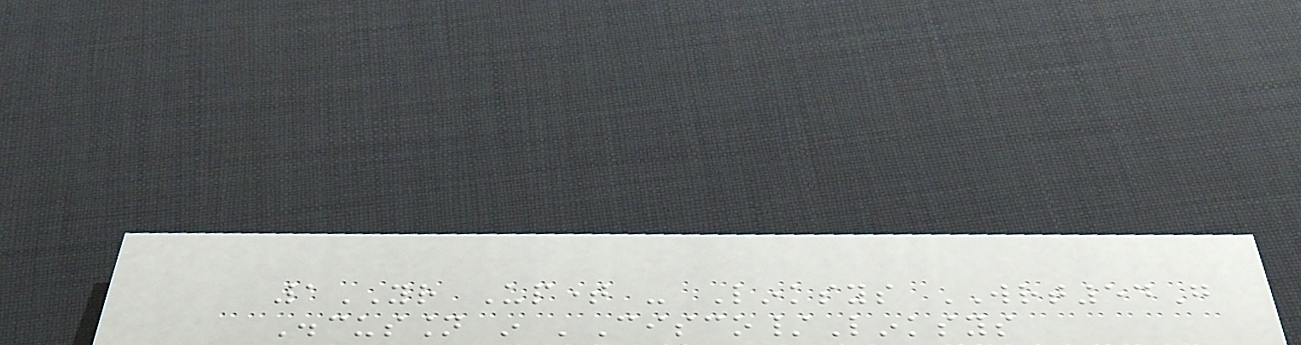1YR Uptime - Linksys WRT54G
Discussion in 'Cisco/Linksys
